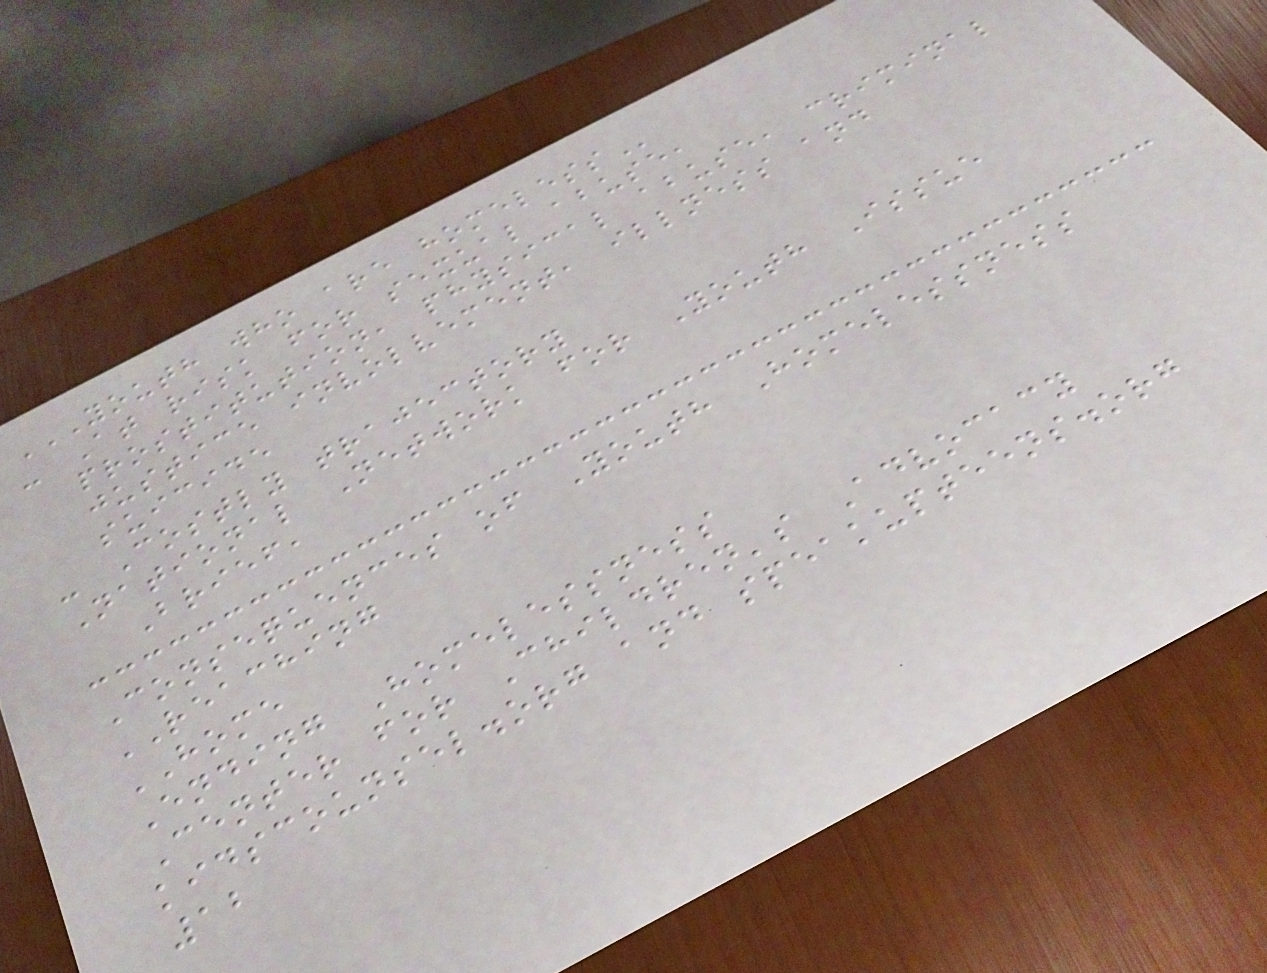YOUTH WHO ARE HOMELESS
- At risk for sexual abuse,
prostitution, physical abuse, criminal
justice involvement, illness and
suicide
- Costly trajectory
National Network for Youth Issue
Brief,
Consequences of Youth Homelessness
REACHING
HOME
Ending Homelessness
Center for Children's Advocacy
kidscounsel.org and speakupteens.org
12
